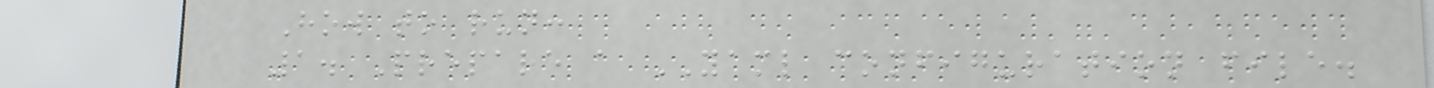How to run:
1. Prepare a YAML configuration file.
